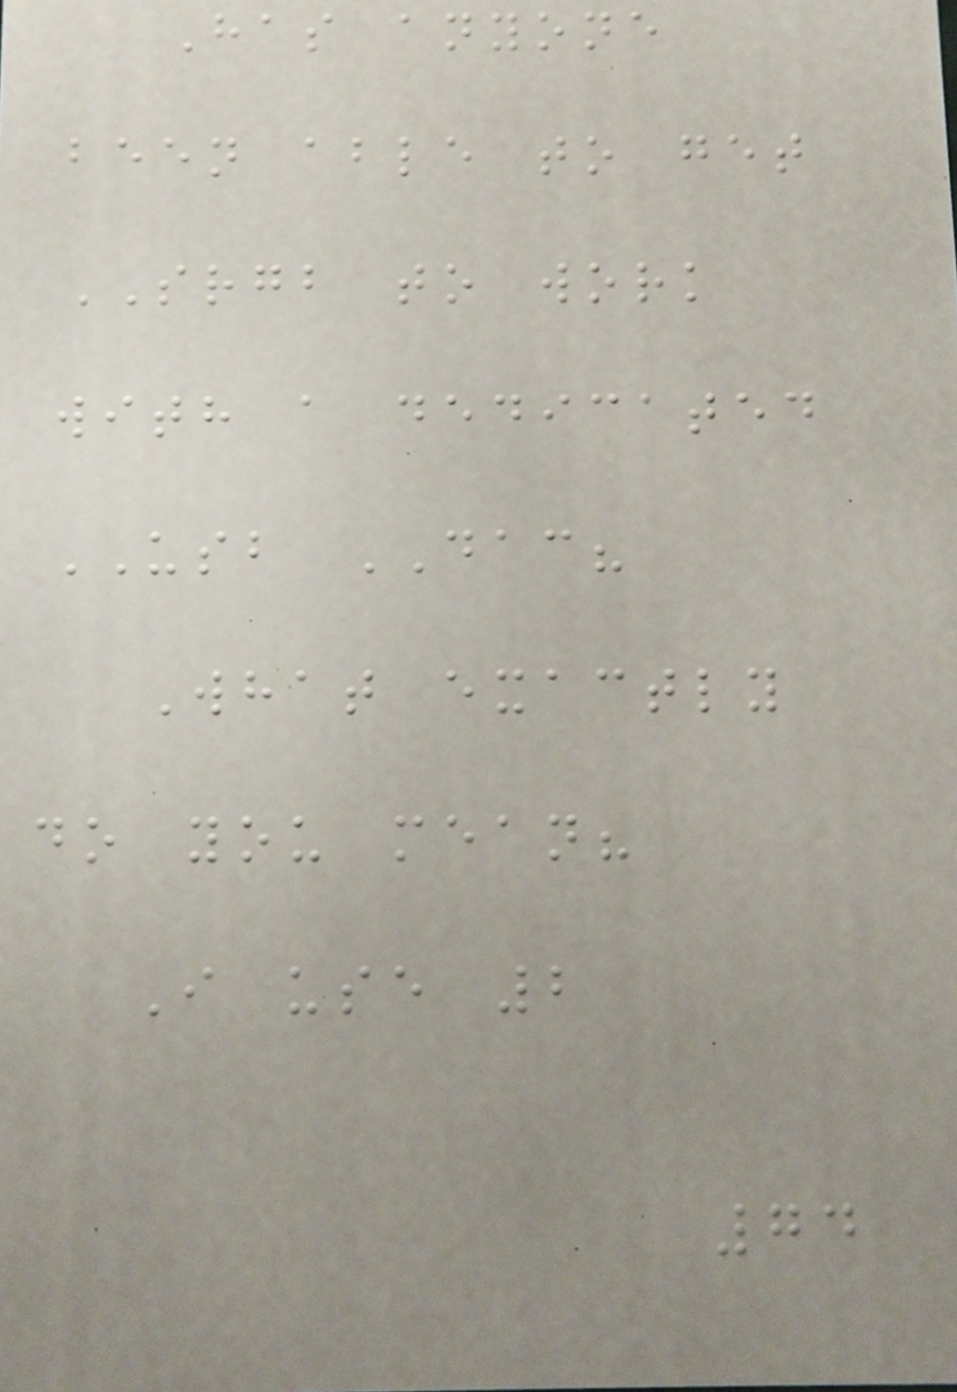Has anyone
been able to get
SRGB to work
with a dedicated
USB DAC?
What exactly
do you mean?
I use 2
74
